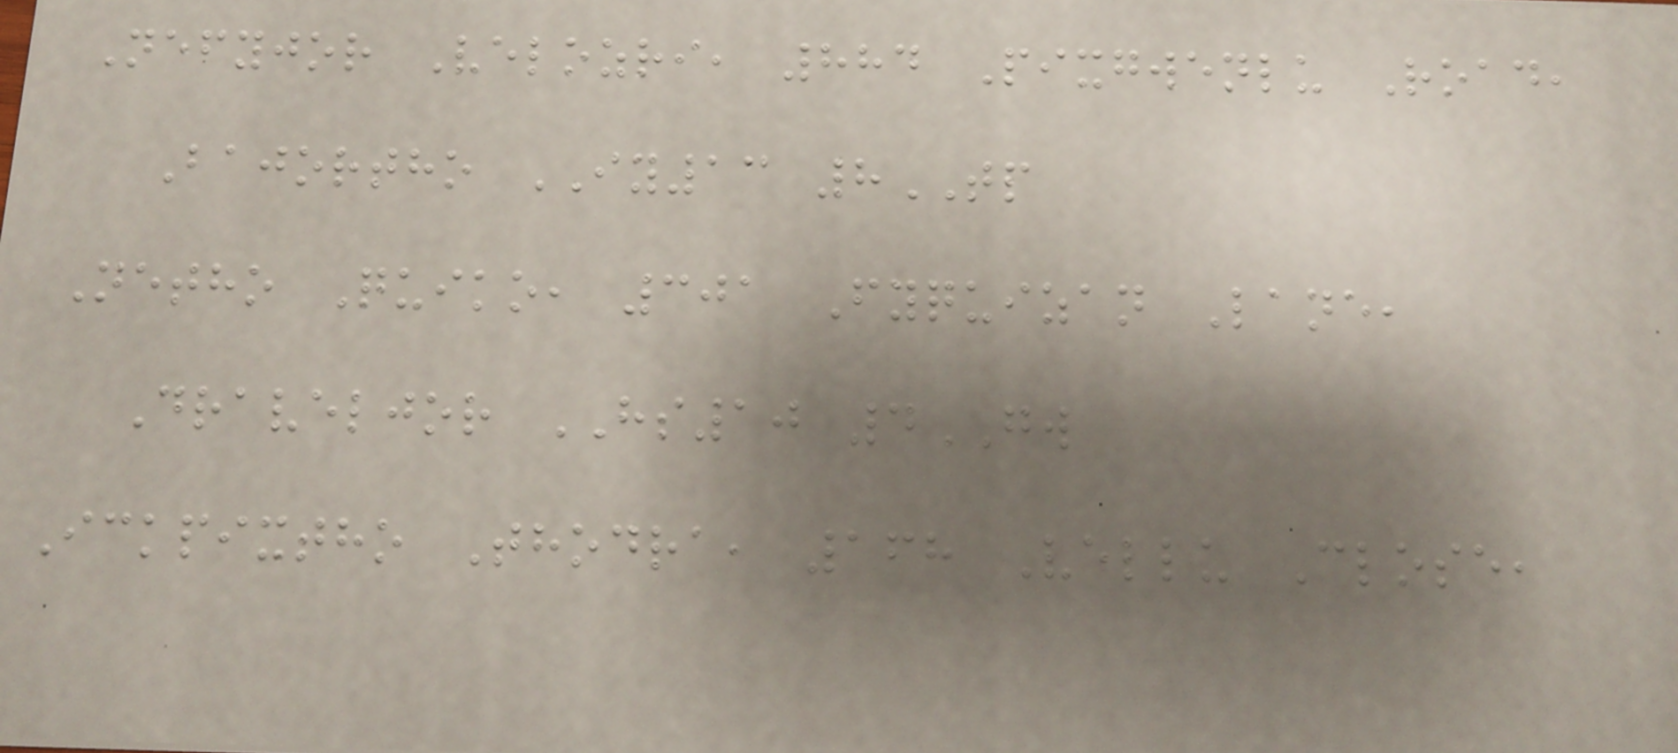Nefyjor Velozri, 884 Pixgwenlu Road,
Bajortho IY13 8TP
Netho Quiko, 301 Fyquizan Lane,
Draveljor HS10 4GW
Ickpixtho Thodra, 168 Vellu Close,
